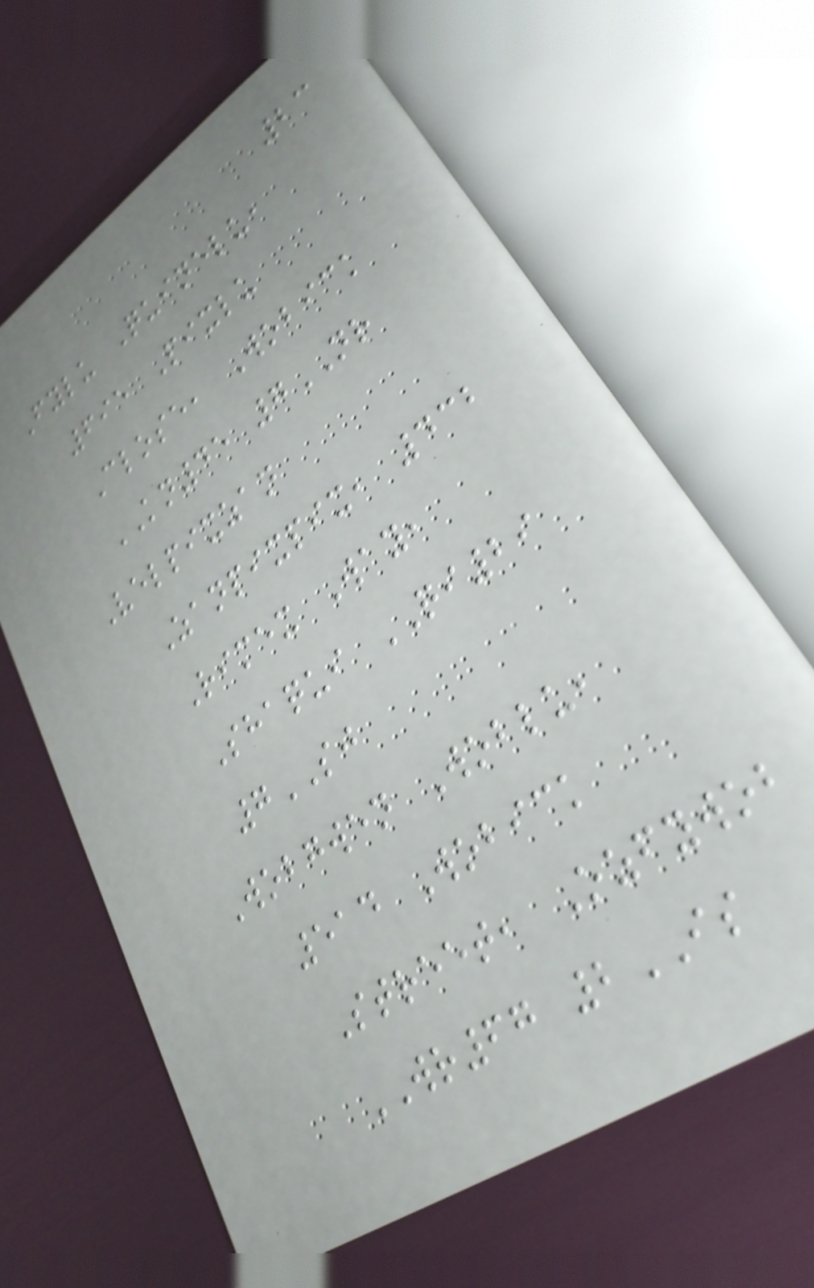23
Fylu Quinelu,
695 Pixlu
Close, Wobick
KN45 7NR
Velpixzan
Zanpixpix, 432
Rimex Way,
Shaqui QI29
7SJ
Wobgwen Woblu,
514 Wobick
Street, Ozfywob
WR67 2IS
